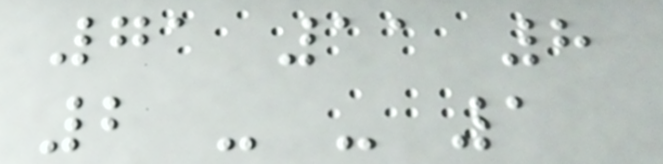71 11 8
2 - - 1
